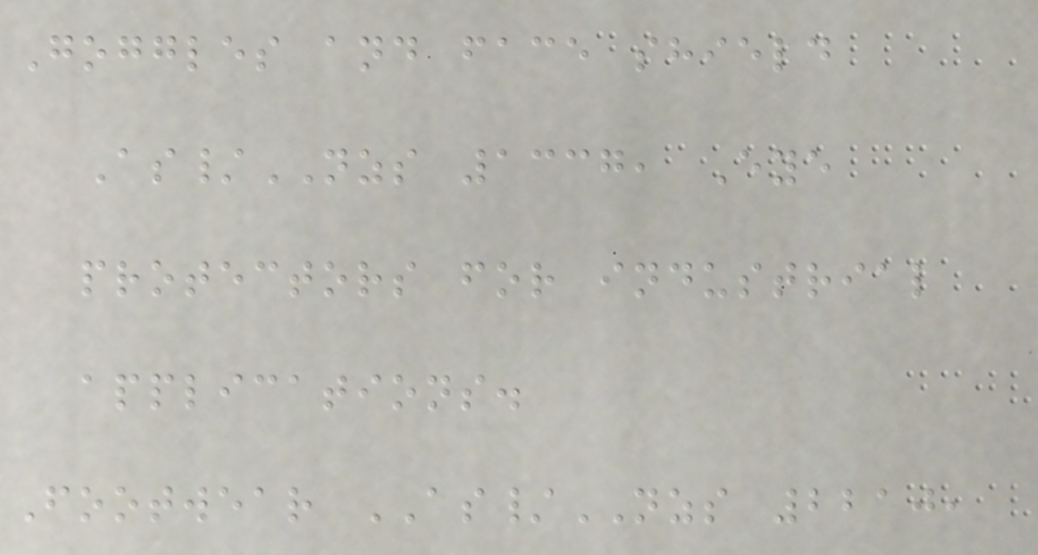Goggles and face shield
As/NZS 1337, Eye
protectors for industrial
applications.
Footwear AS/NZS 2210,
